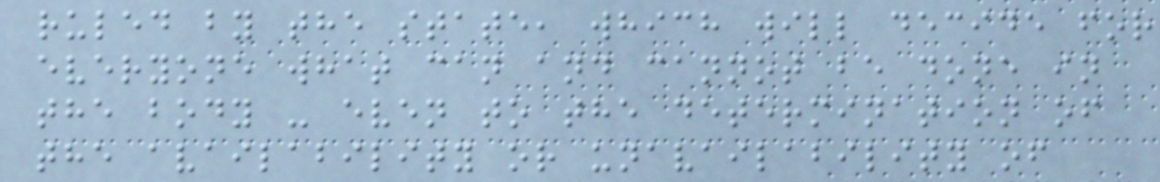ruled by the state, which will decide for
everyone what can and cannot be done in
the body - even to the determination of
the availability or unavailability of
